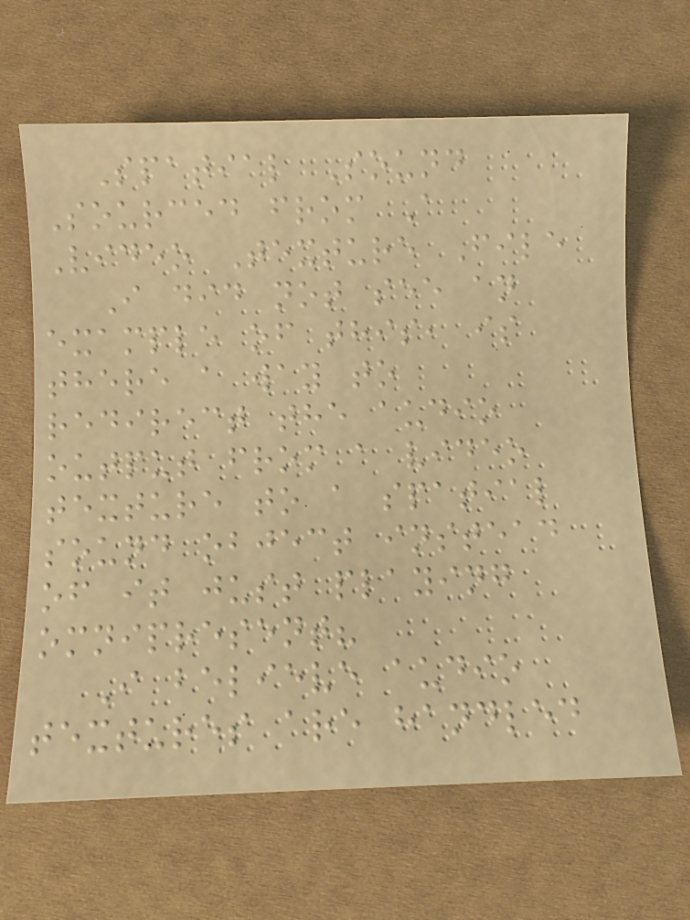Spatial Sound
Sourced from A
Video Texture File
I did not see an
example of this, is
there a way to
redirect the audio
output from a video
texture to a spatial
sound object instead
of it just playing
omnipresent?
I believe audio
textures are handled
